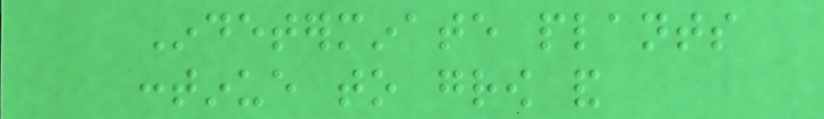Indeterminate plants
continue to grow and
